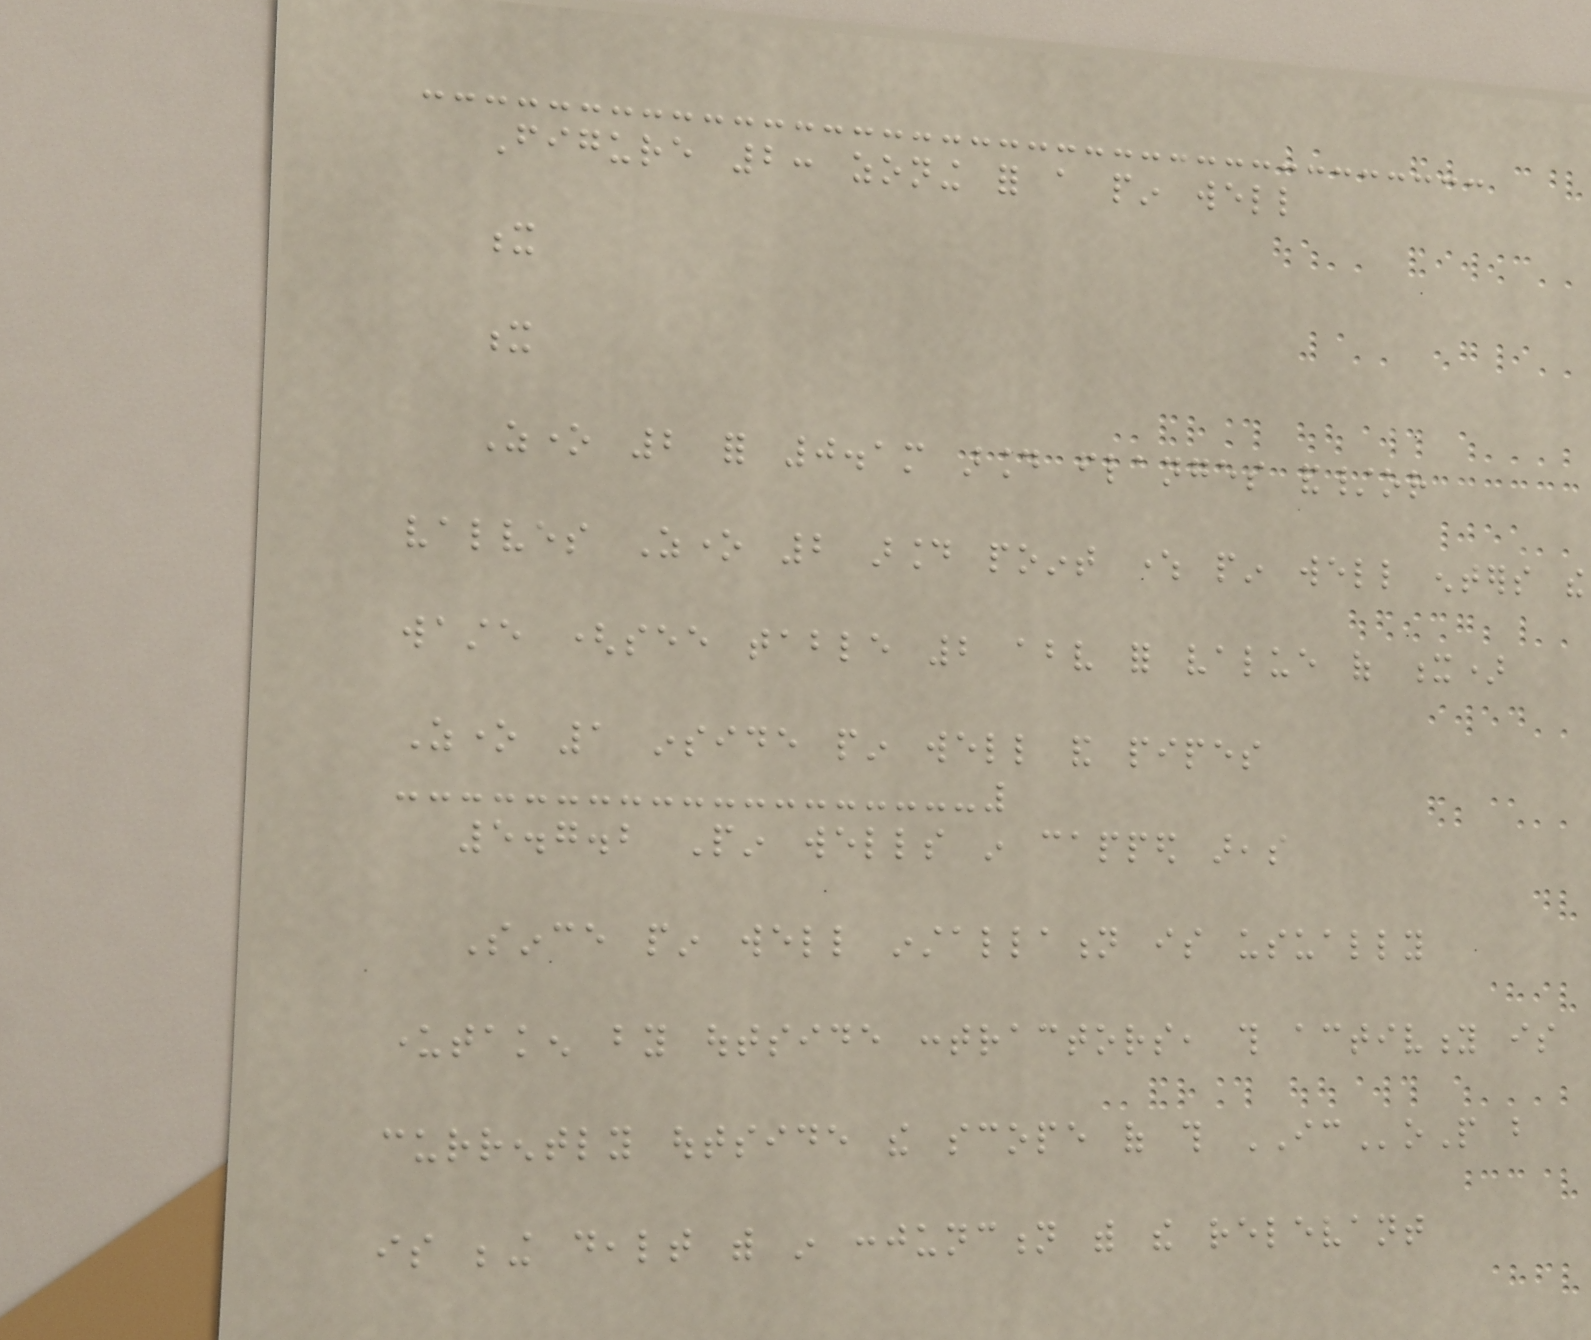Figure 2: zoning for a pin well
x
x
Zone 2 for 0.1m around flanges and/or
valves Zone 2 around point where pin well enters the
waste (see table 2 above for value of x)
Zone 1 inside pin well and pipes
5.7.2 Pin wells in capped areas
Since pin well installation is usually
undertaken by outside contractors, this activity is
currently outside the scope of this ICoP but
is being dealt with in conjunction with the relevant
